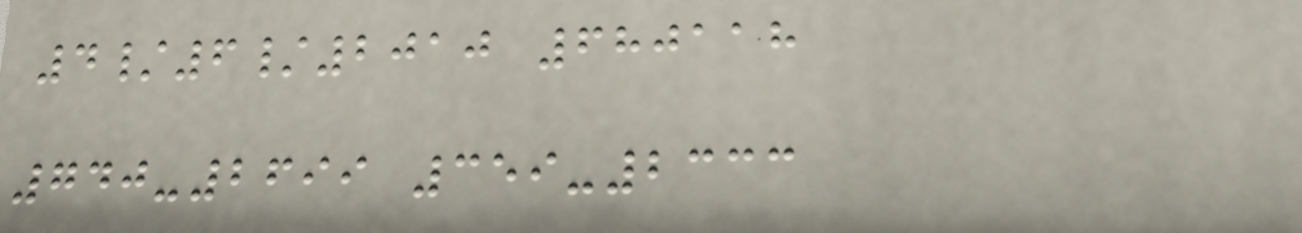4/6/2010 680118
740-2699 359-2333
